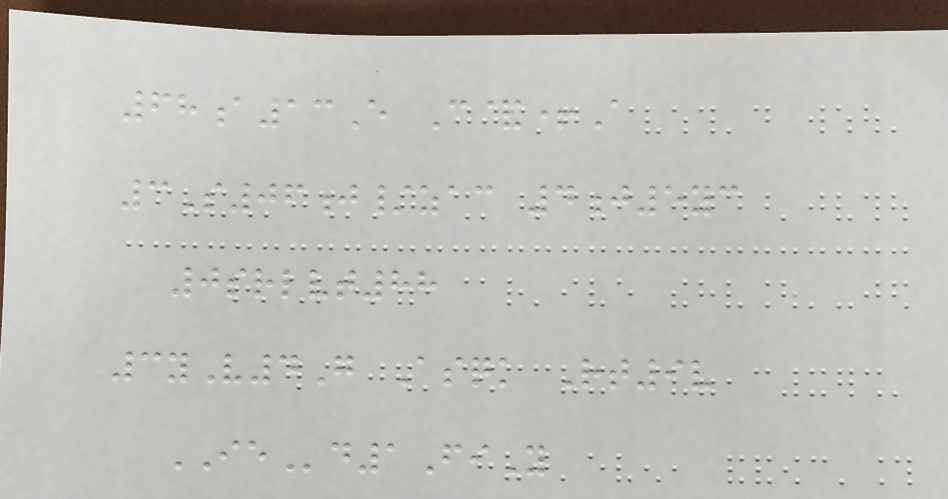68a13E C&+A
3S06j/zac 4j5yc
0srlvt88
3yV4G Asqk Rt9v
IEd1FiY
